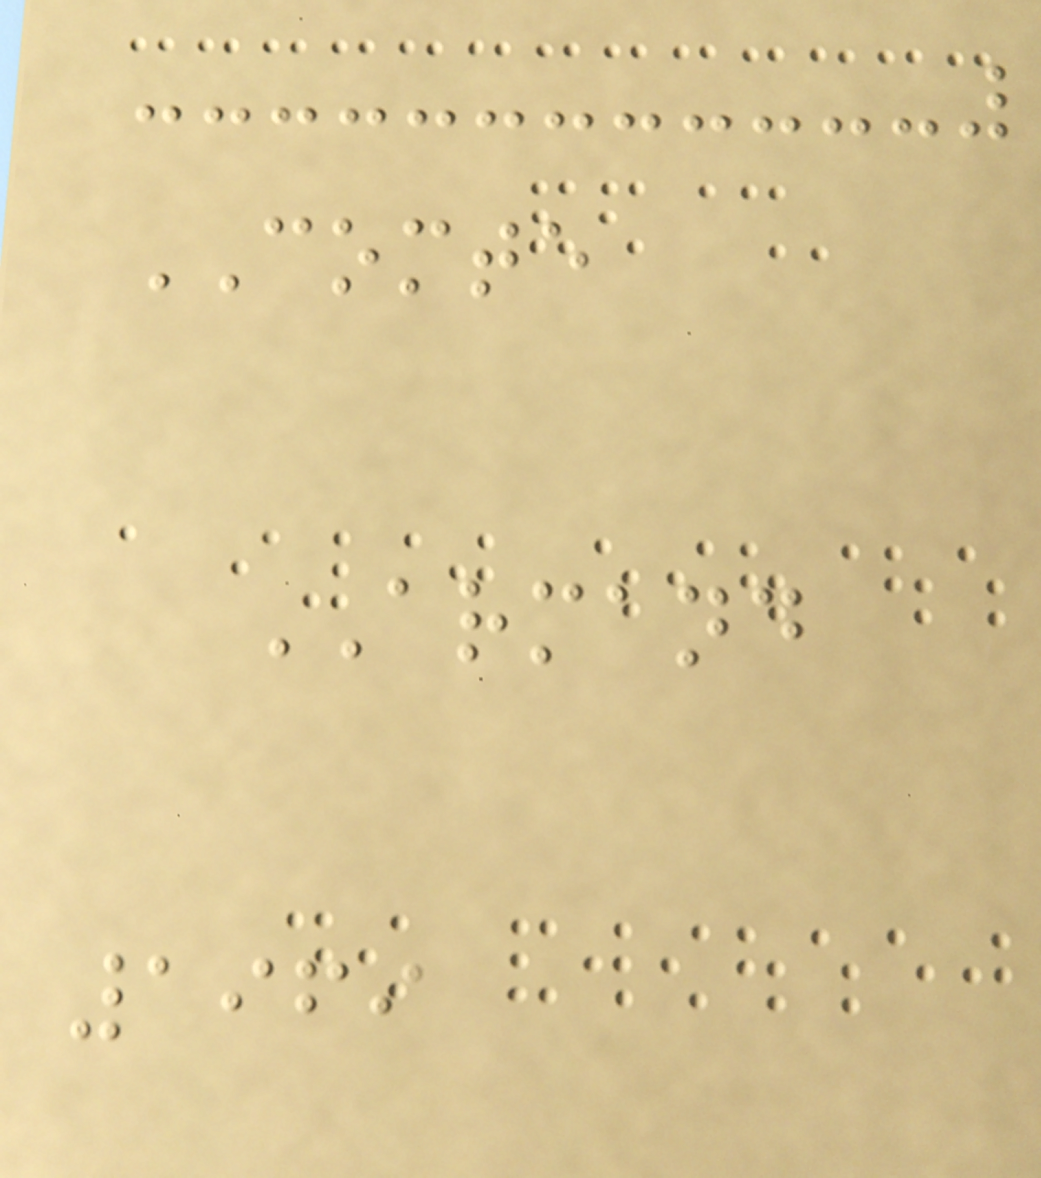COMTE
ARMAND
1969
